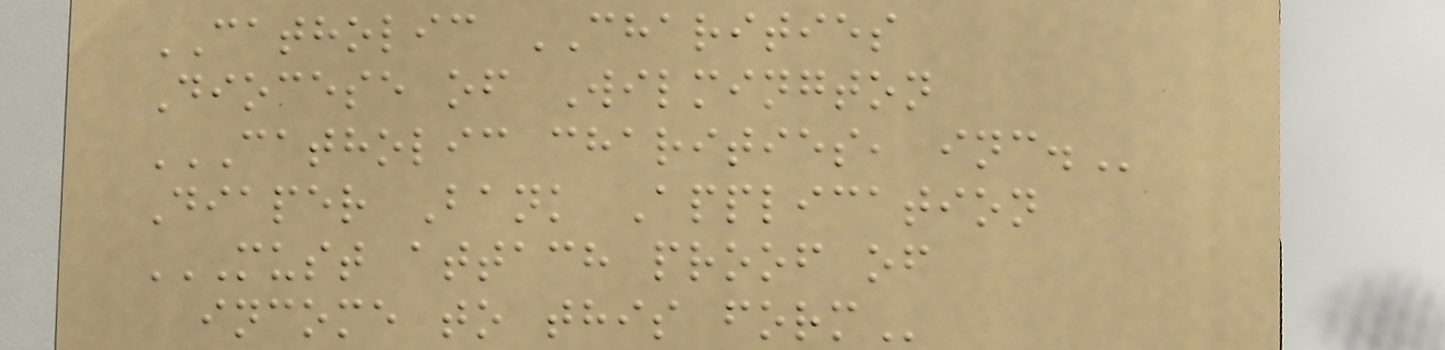CATHOLIC CHARITIES
Diocese of Wilmington
CATHOLIC CHARITIES, INC.
Diaper Bank Application
MUST ATTACH PROOF OF
INCOME TO THIS FORM
